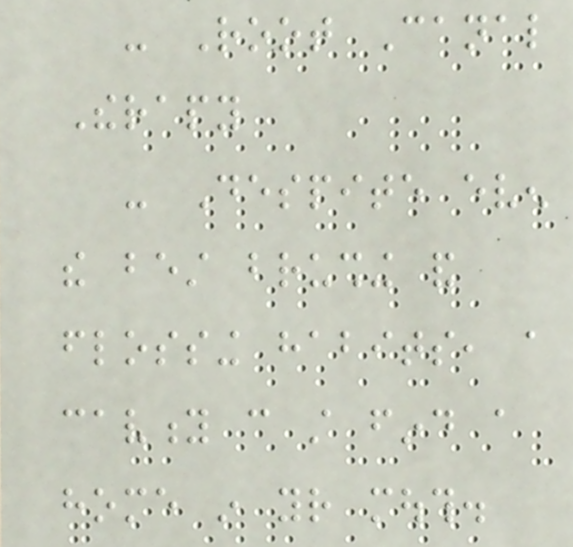- Root Canal
Therapy
- Despite even
the best brushing and
flossing habits, a
cavity can still find a
home in your mouth.
